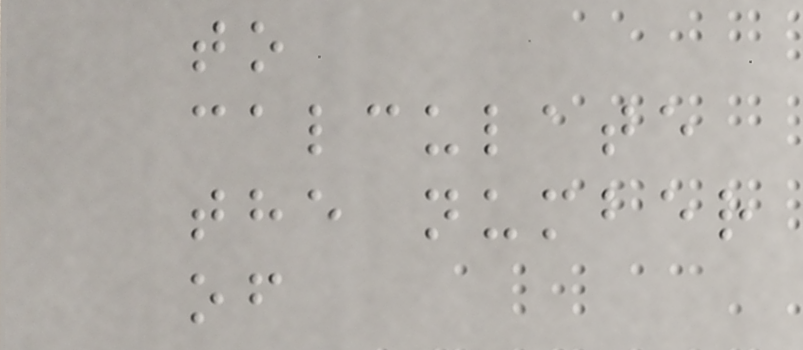to
calculate
the number
of
